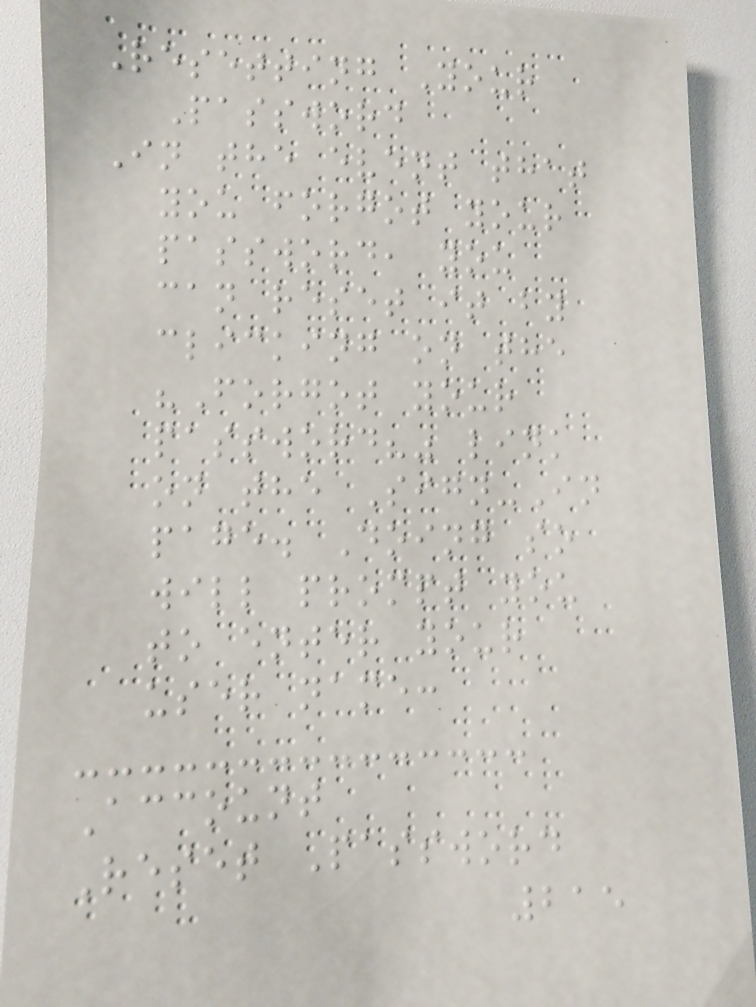Resetting Your
Password
In the event that
you forgot your
password, you
can reset it by
clicking on the
"Forgot your
password?" link
on the Sign-In
page. Doing so
will prompt you
to enter your
user name:
Account
Reset Password
215
